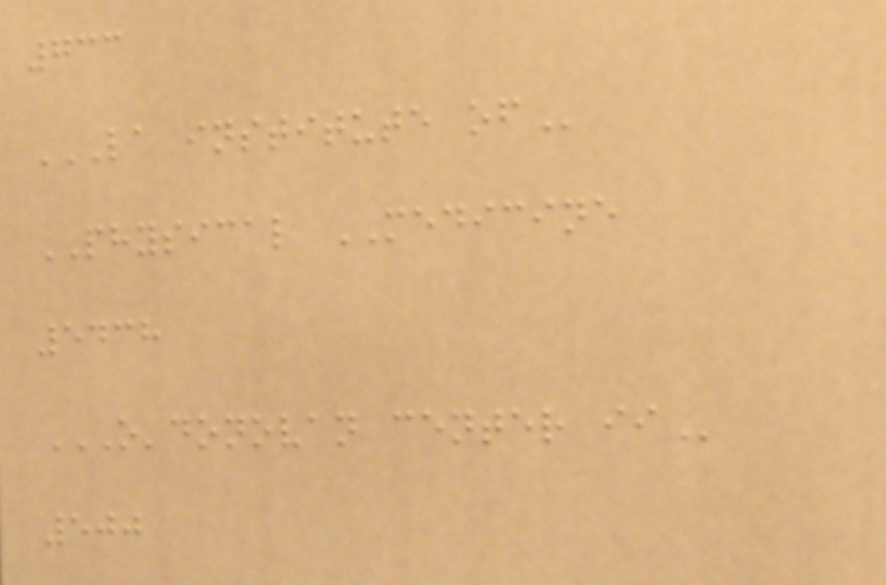733
LA INSTITUTE OF
PHYSICAL MEDICINE
5438
O'DONOVAN CENTER II
500
